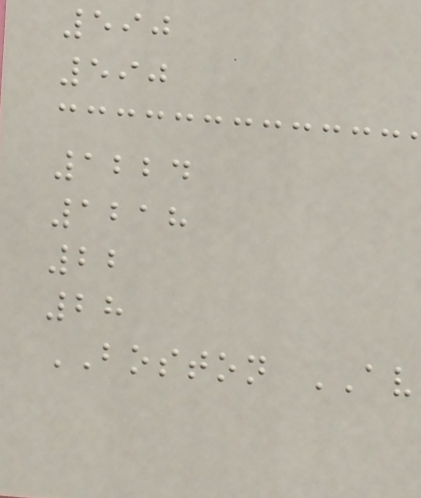590
590
1224
1218
22
28
BOSTON AV
